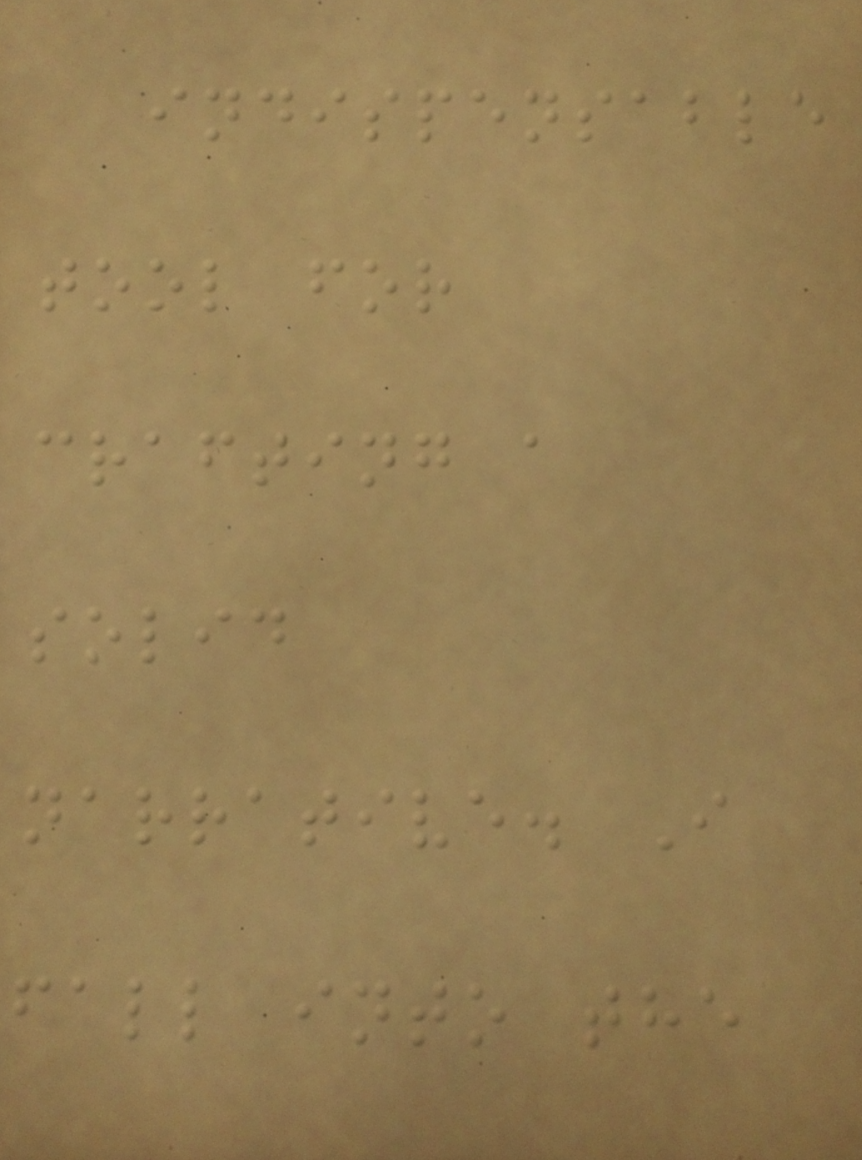indispensable
tool for
crafting a
solid
narrative. I
fall into the
